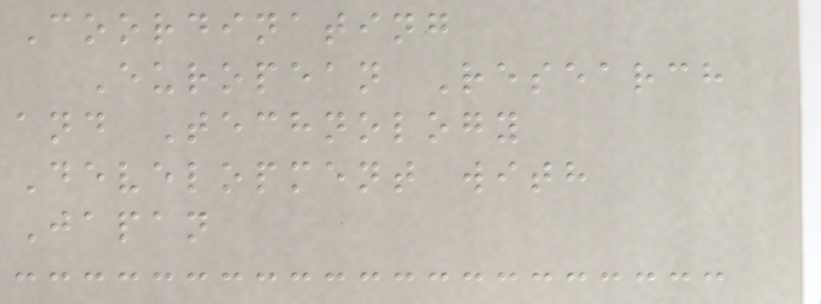Coordinating
European Research
and Technology
Development with
Japan
